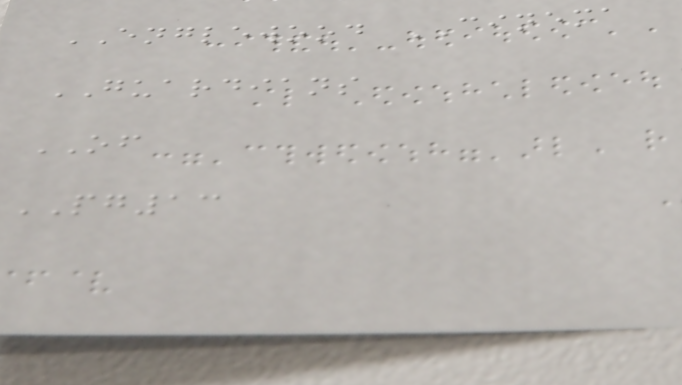ENGLEWOOD CINEMA
GUARDIANS
OF
PG13
